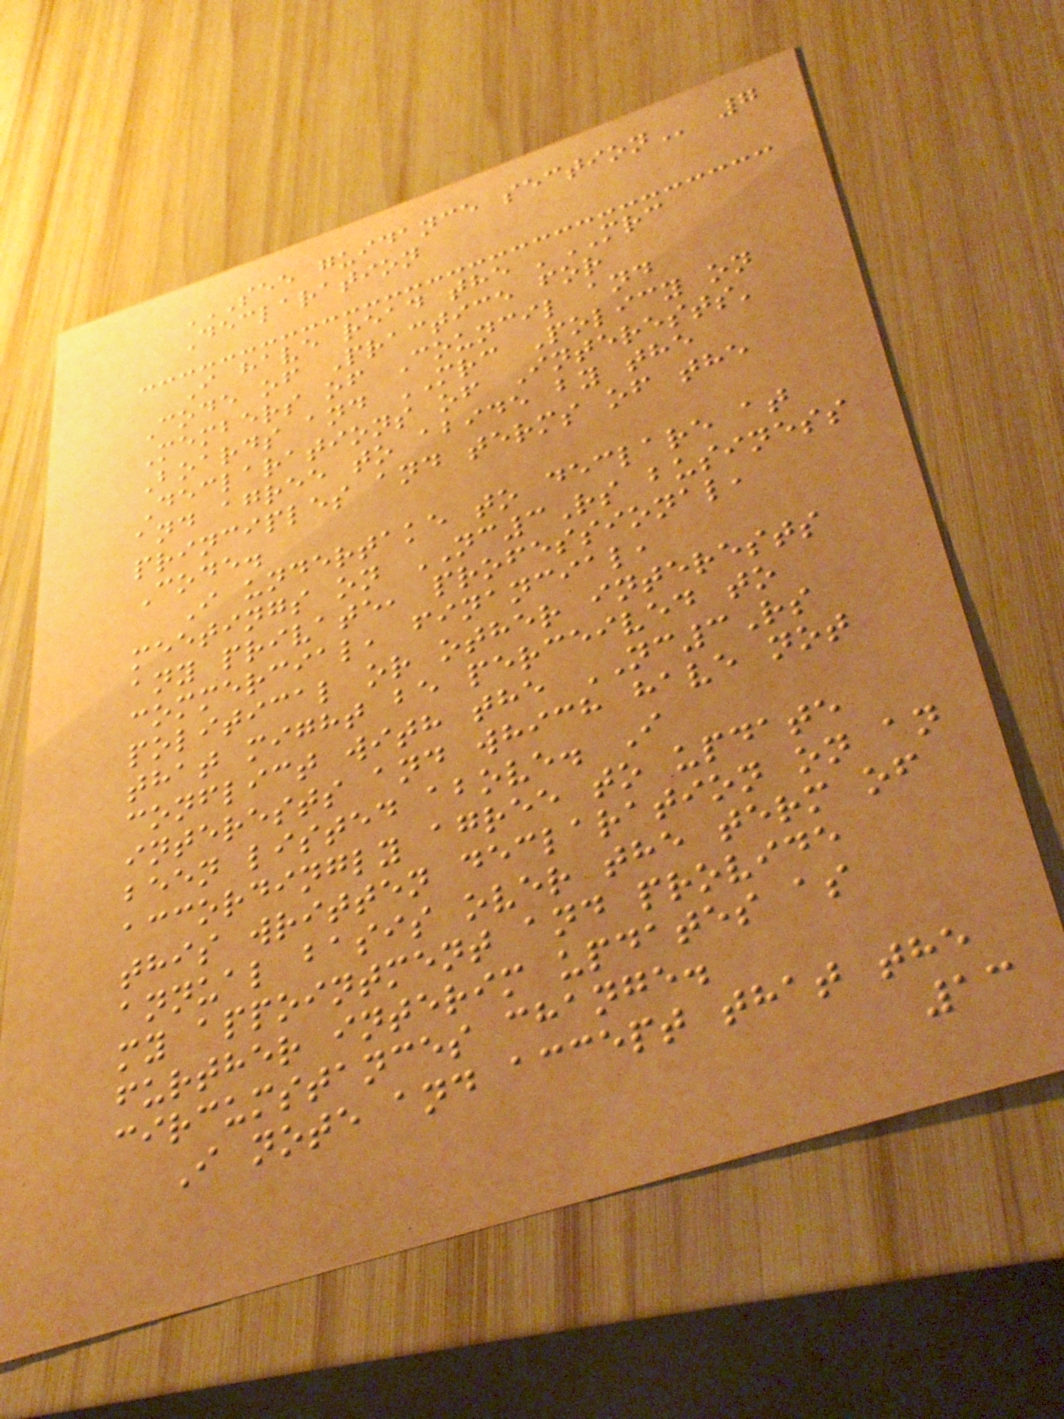SEE GUIDANCE SECTION 7
Declaration
I have read the 'MRC
Code of Practice for
Members of Council and
Boards and MRC Policy on
Declarations of Interests'
and agree to abide by the
principles and terms of the
Code.
I undertake to declare at
meetings on NC3Rs business
any private, professional,
commercial, financial,
political or other interests
that might be perceived to
conflict with the NC3Rs
interests and which have not
been listed above. I
accordingly agree to update
this written declaration on an
annual basis over the term of
my appointment and provide
further interim updates as
circumstances change.
I note and accept that the
13
